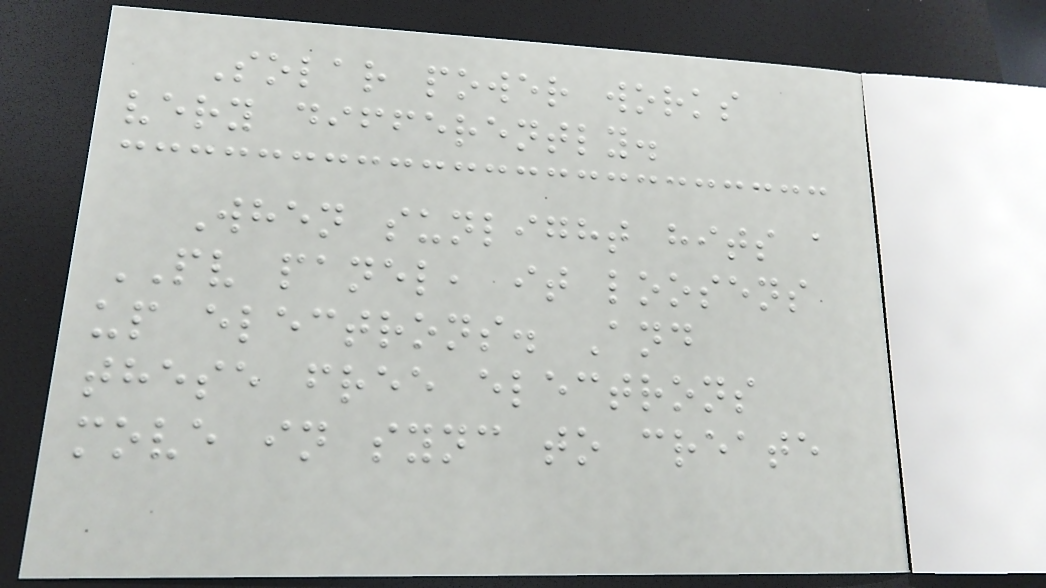Solar power works
very differently.
When sunlight hits a
PV panel, it loosens
up electrons. And
these free electrons
move in sync to create
